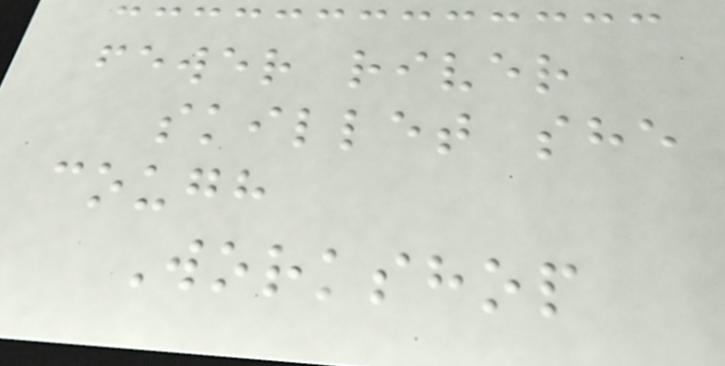fewer river
skillet she
cough
Workshop
